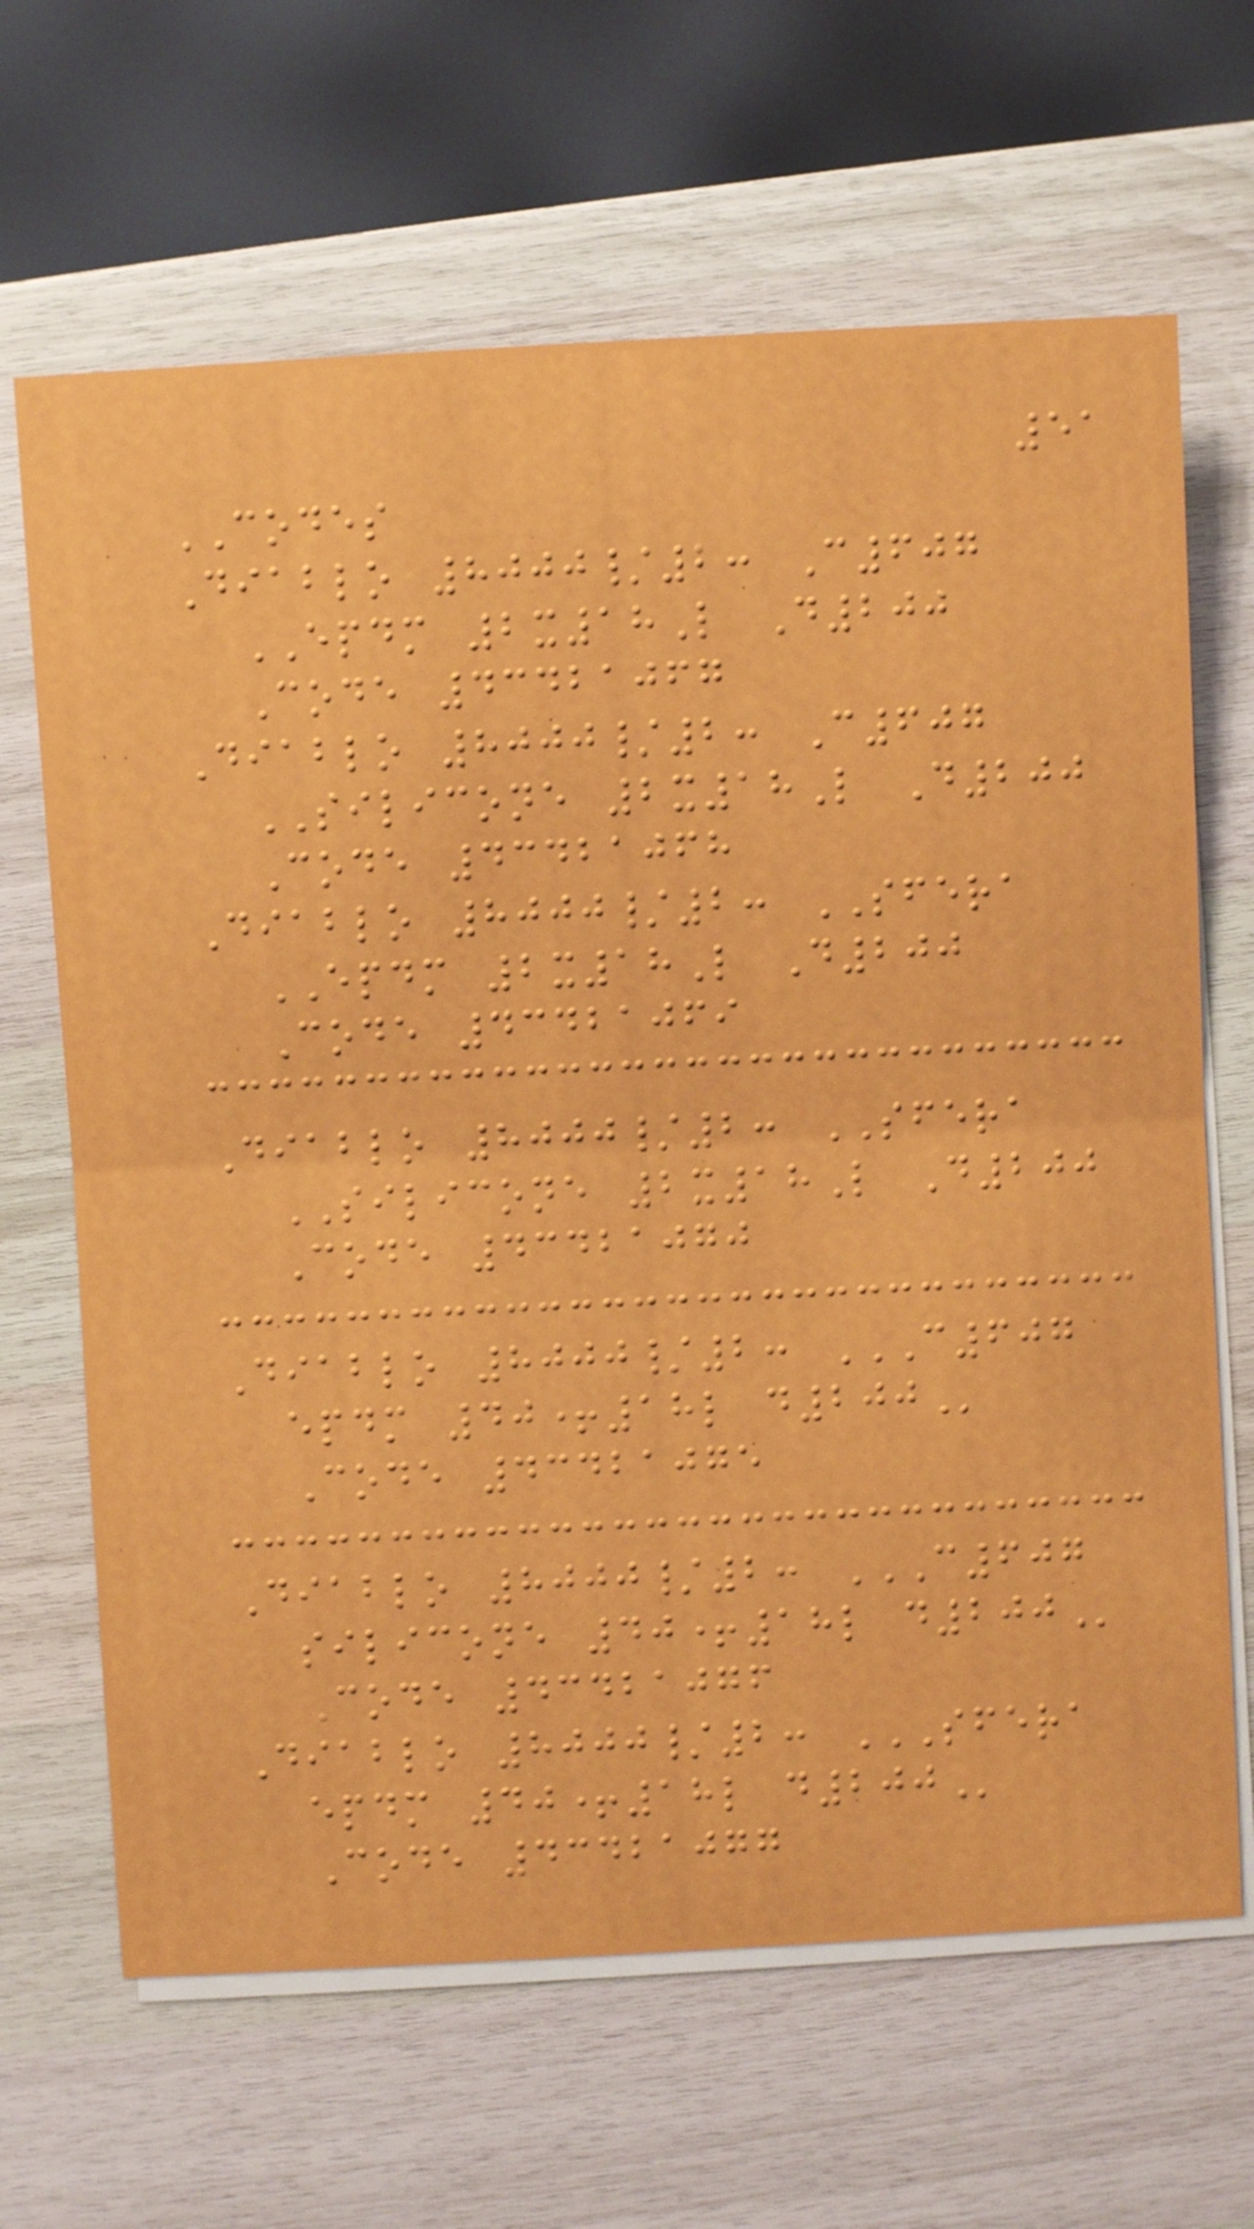51
CODES
Diablo 8000/2: C607
EPDM 2x18L D200
Code 43421067
Diablo 8000/2: C607
SILICONE 2x18L D200
Code 43421068
Diablo 8000/2: SFERA
EPDM 2x18L D200
Code 43421069
Diablo 8000/2: SFERA
SILICONE 2x18L D200
Code 43421070
Diablo 8000/2: C607
EPDM 40+18L D200
Code 43421075
Diablo 8000/2: C607
SILICONE 40+18L D200
Code 43421076
Diablo 8000/2: SFERA
EPDM 40+18L D200
Code 43421077
